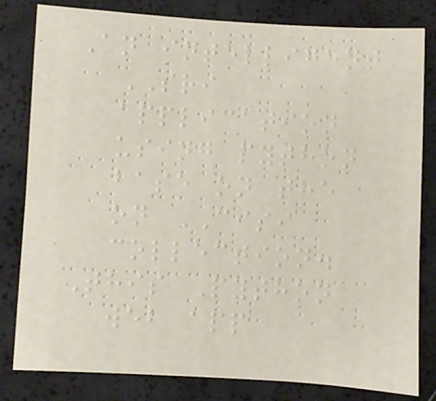An intelligent
SRI
application
using python
base on the
on CISI
collection.
This Python
web app
